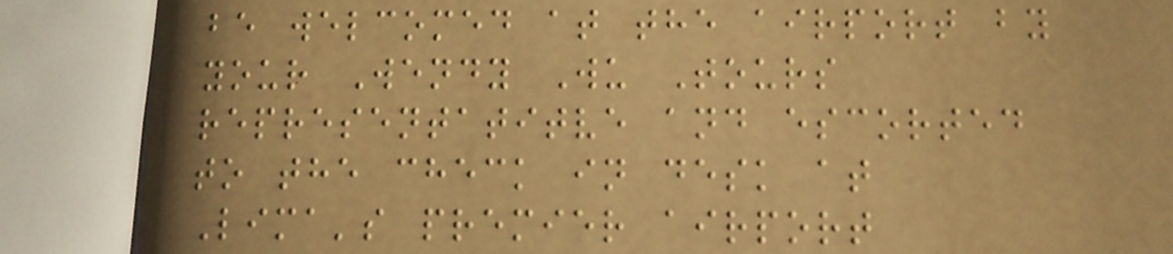be welcomed at the airport by
your Wendy Wu Tours
representatitve and escorted
to the check in desk at
Lima's premier airport
